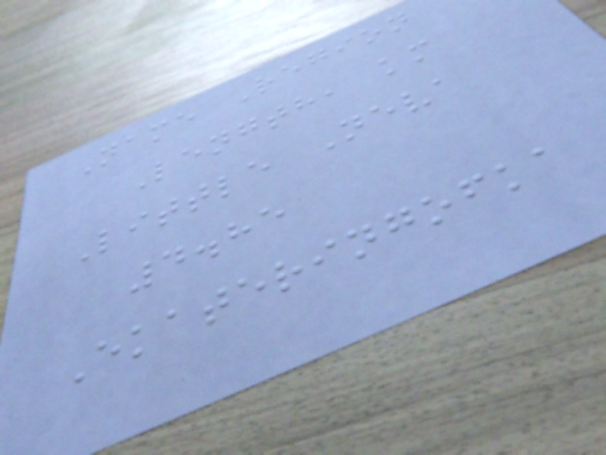Name Region
Length, km
Little Neva
4.85
Ekateringofka
